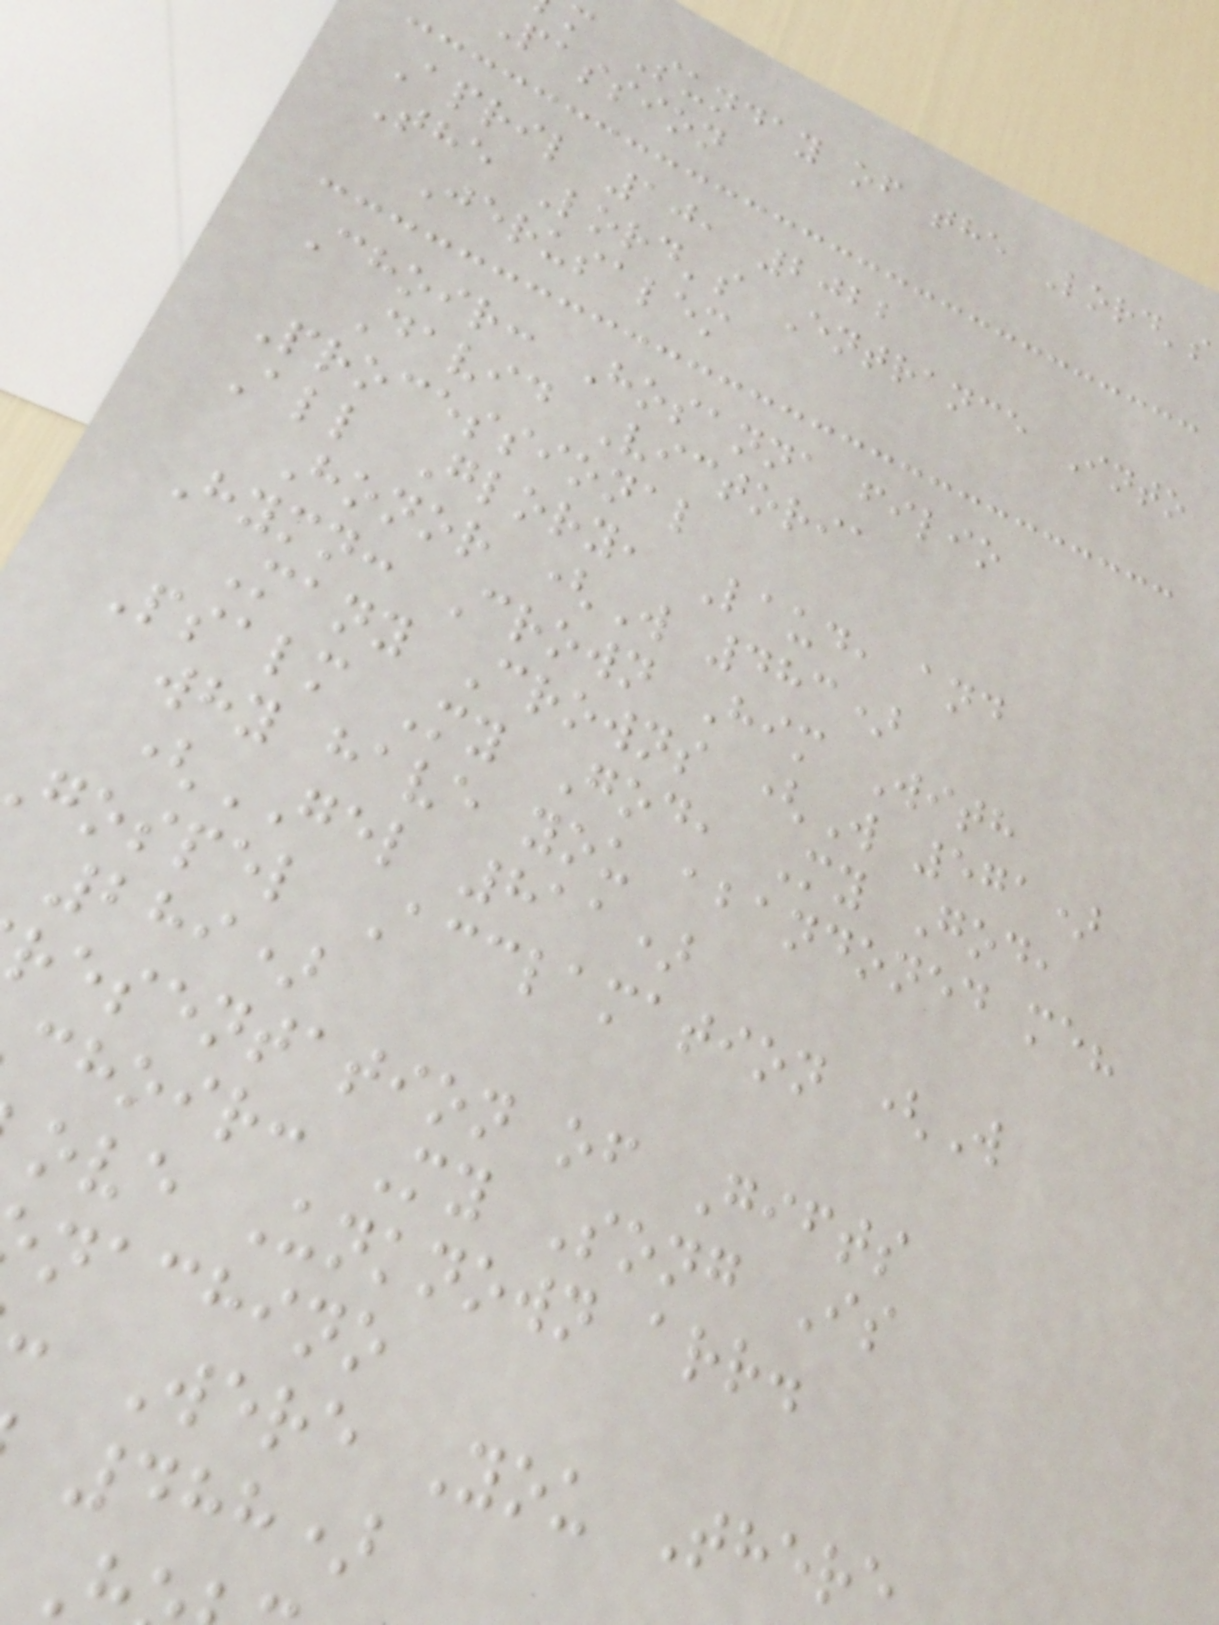m Sunday of the Lord's
Passion
April 10, 2022
The Lord's Entrance Into
Jerusalem
Choir: Hosanna filio
David Victoria
Processional
All Glory, Laud, and
Honor (W 483)
Hymn: Crown Him With
Many Crowns (W 571)
Psalm My God, My God,
why have you abandoned me?
(GEL 811)
gospel Acclamation (W
289)
resentation of Gifts
choir: My Song Is
ove Unknown arr.
nachino
Were You There
488)
